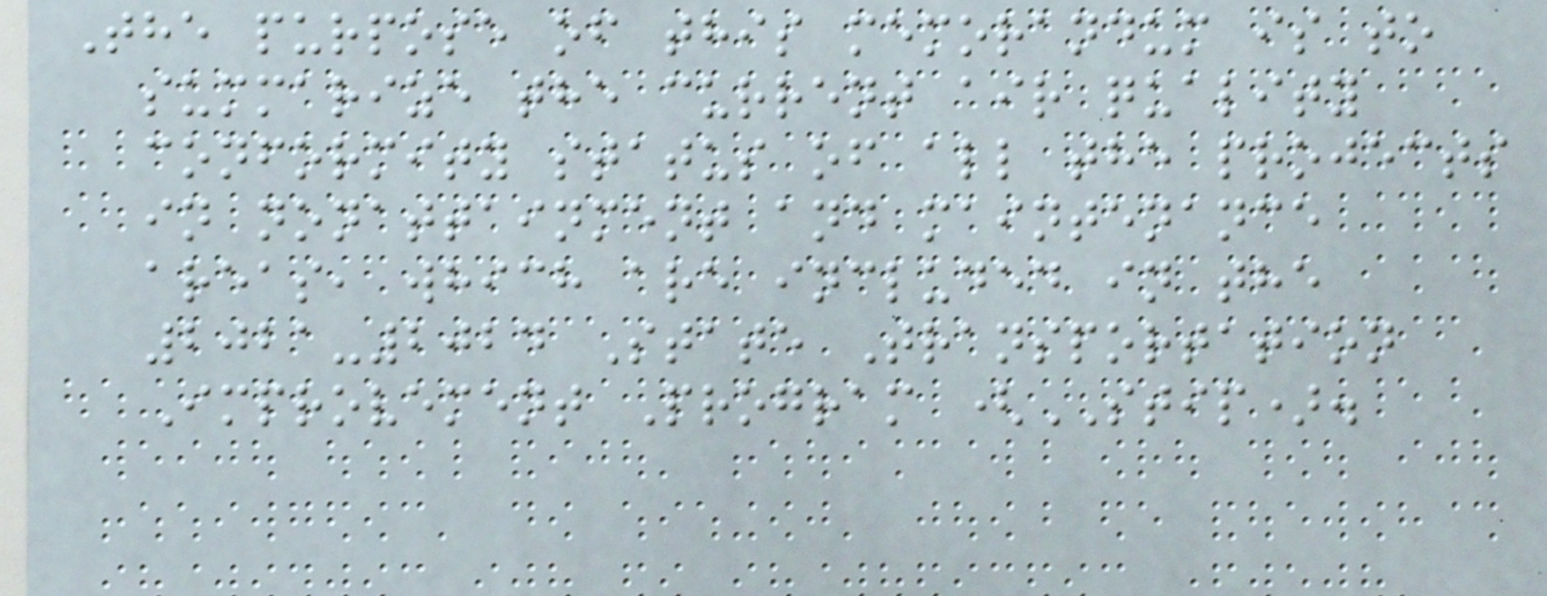The purpose of this memorandum is to
summarize the current air quality
conformity status of all the projects
in nonattainment and maintenance
areas, which are included in the
2021-2024 State Transportation
Improvement Program (STIP).
